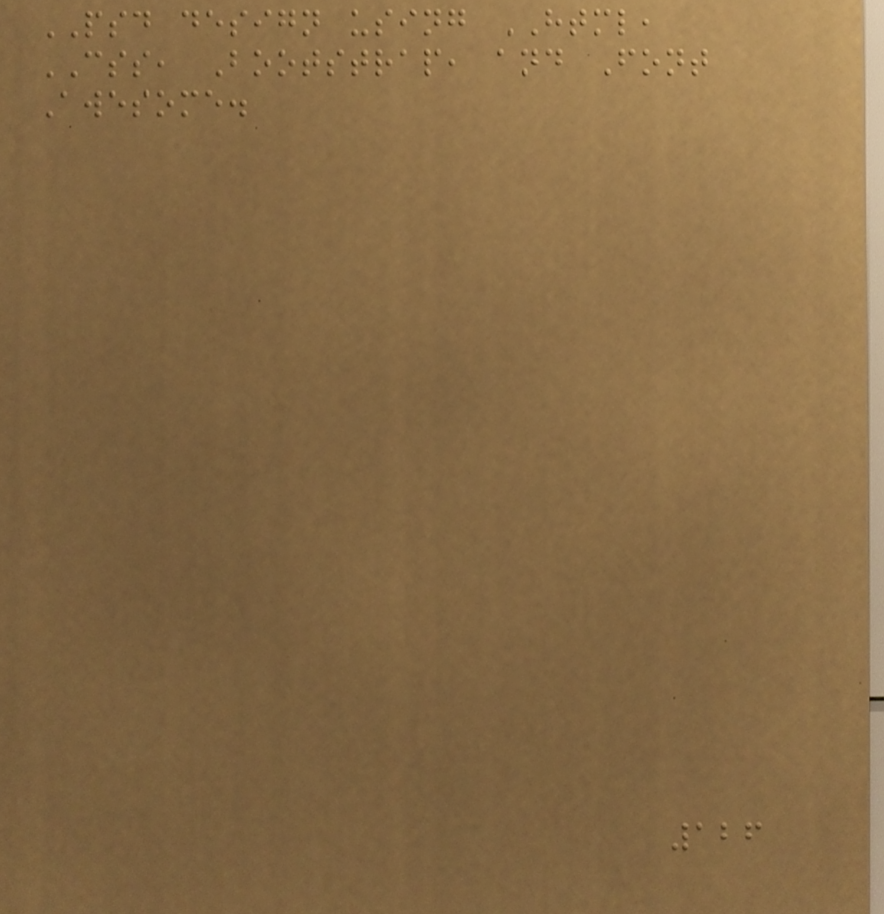PSD design using HTML,
CSS, Bootstrap, and Font
Awesome.
126
